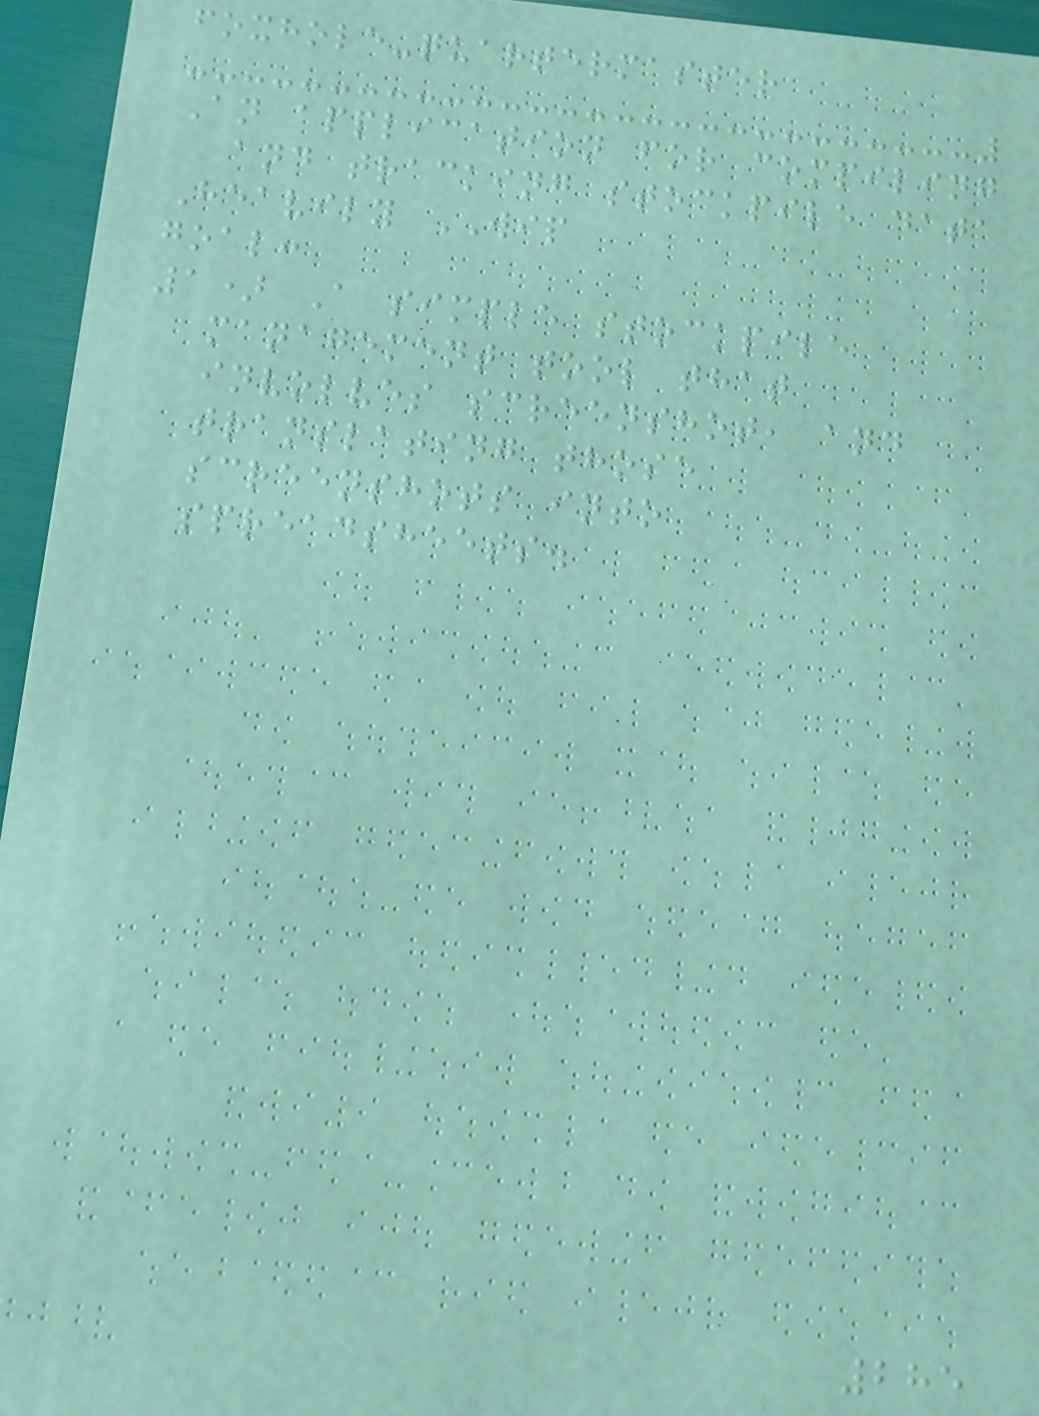foxhole-quartermaster
An application for compiling
and tracking stockpile data
Heavily WIP
goal:
1) A simple stockpile
management tool that
involves screenshot, and
translating those
screenshots into
spreadsheets.
285
